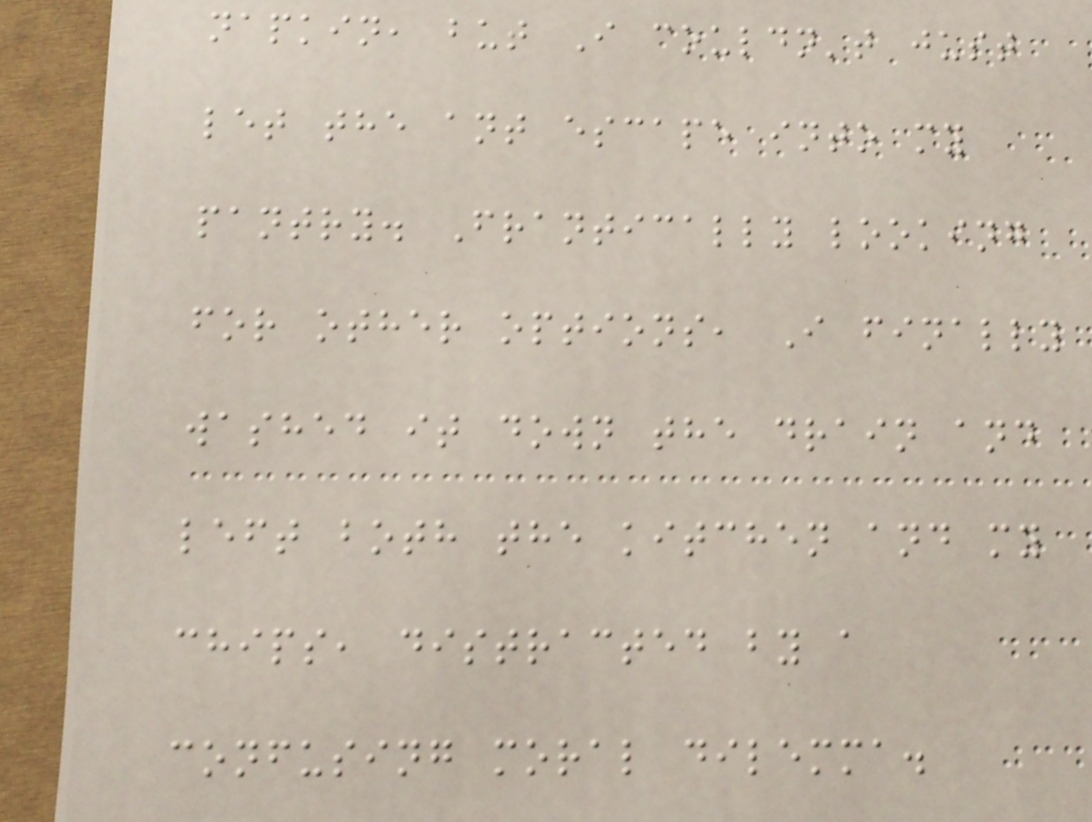napkin, but I couldn't just
let the ant escape into my
pantry. Frantically looking
for other options, I finally
washed it down the drain and
left both the kitchen and my
chips, distracted by a
confusing moral dilemma.
